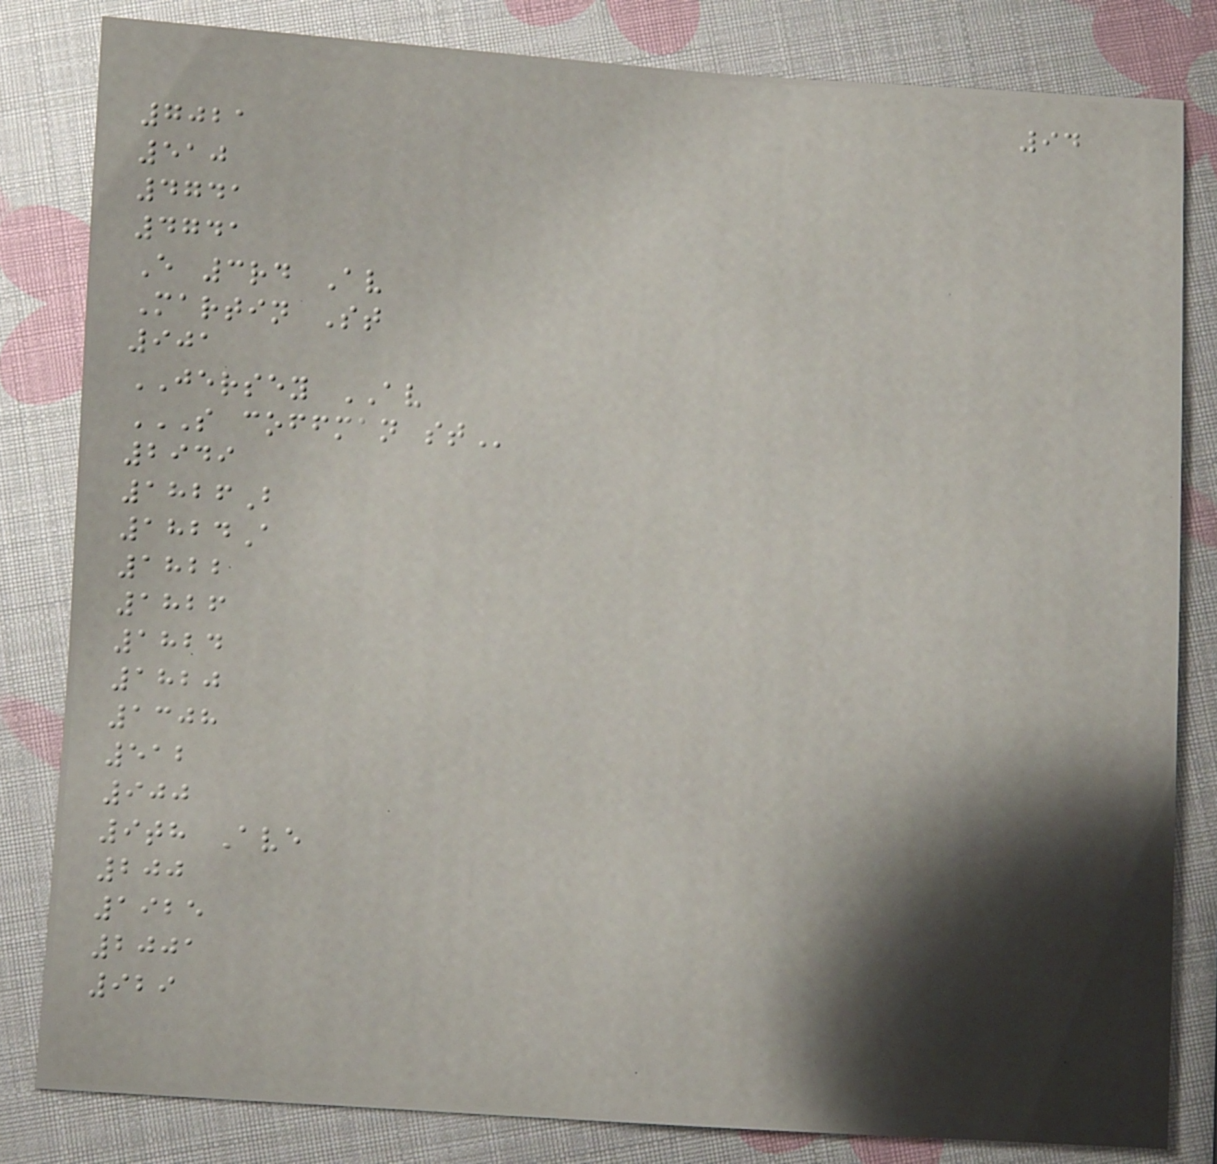94
7021
510
4741
4741
E 3rd Av
Martin St
901
JERSEY AV
S COFFMAN ST
2949
1826B
1824A
1822
1826
1824
1820
1308
512
900
9th Ave
200
1925
2001
929
